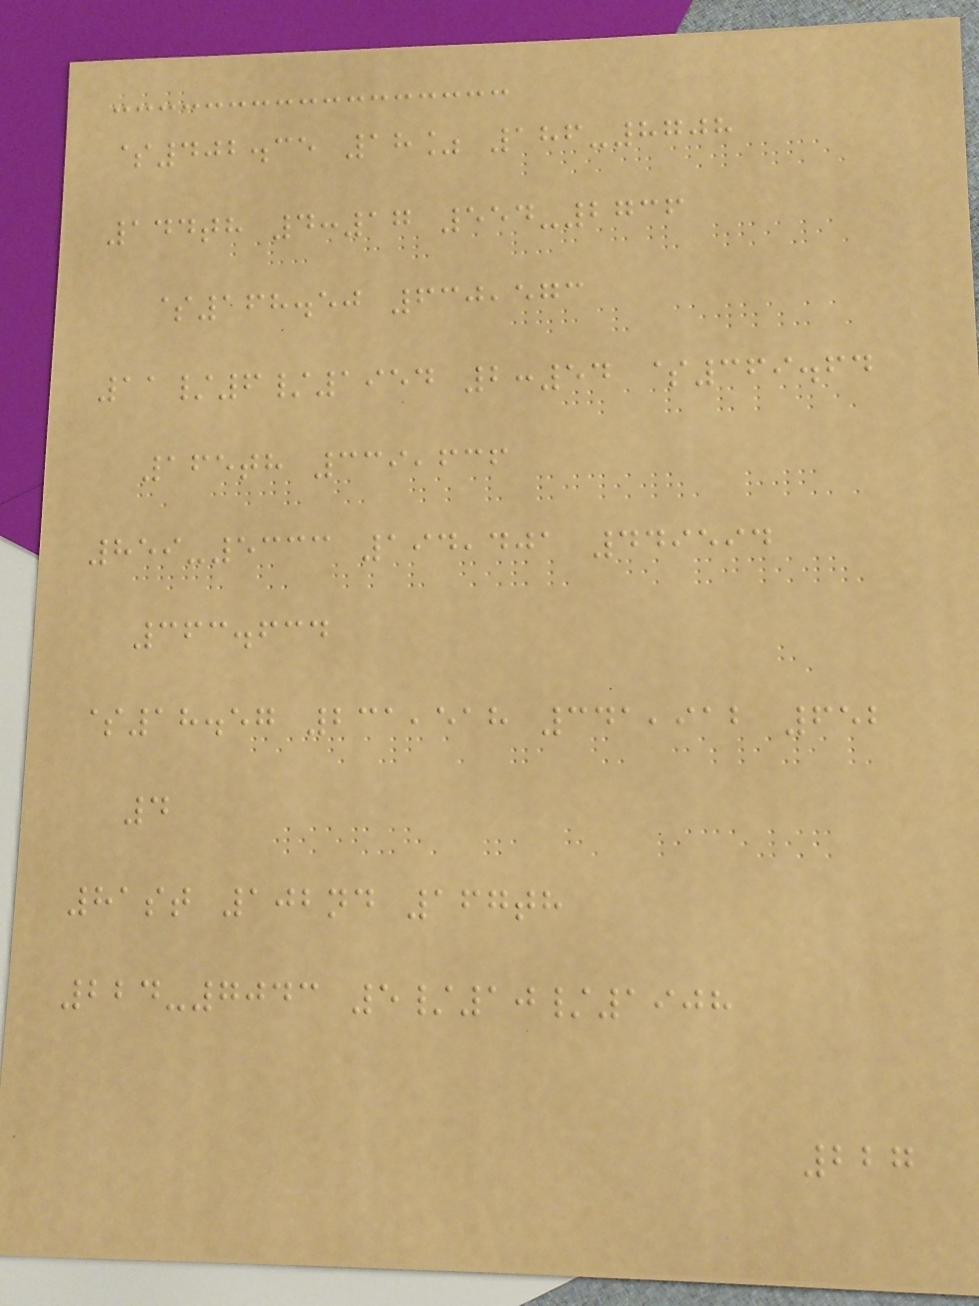$402.35 18% 186-8708
144th 4:17 554-2736
$168.50 630,573
11/6/1954 2:54 $369.64
165th 339,636
859-5333 194,401 449594
363.634
$18.57 231,518 341,912 652
4
81st 102nd 167th
224-7043 5/10/1908
227
